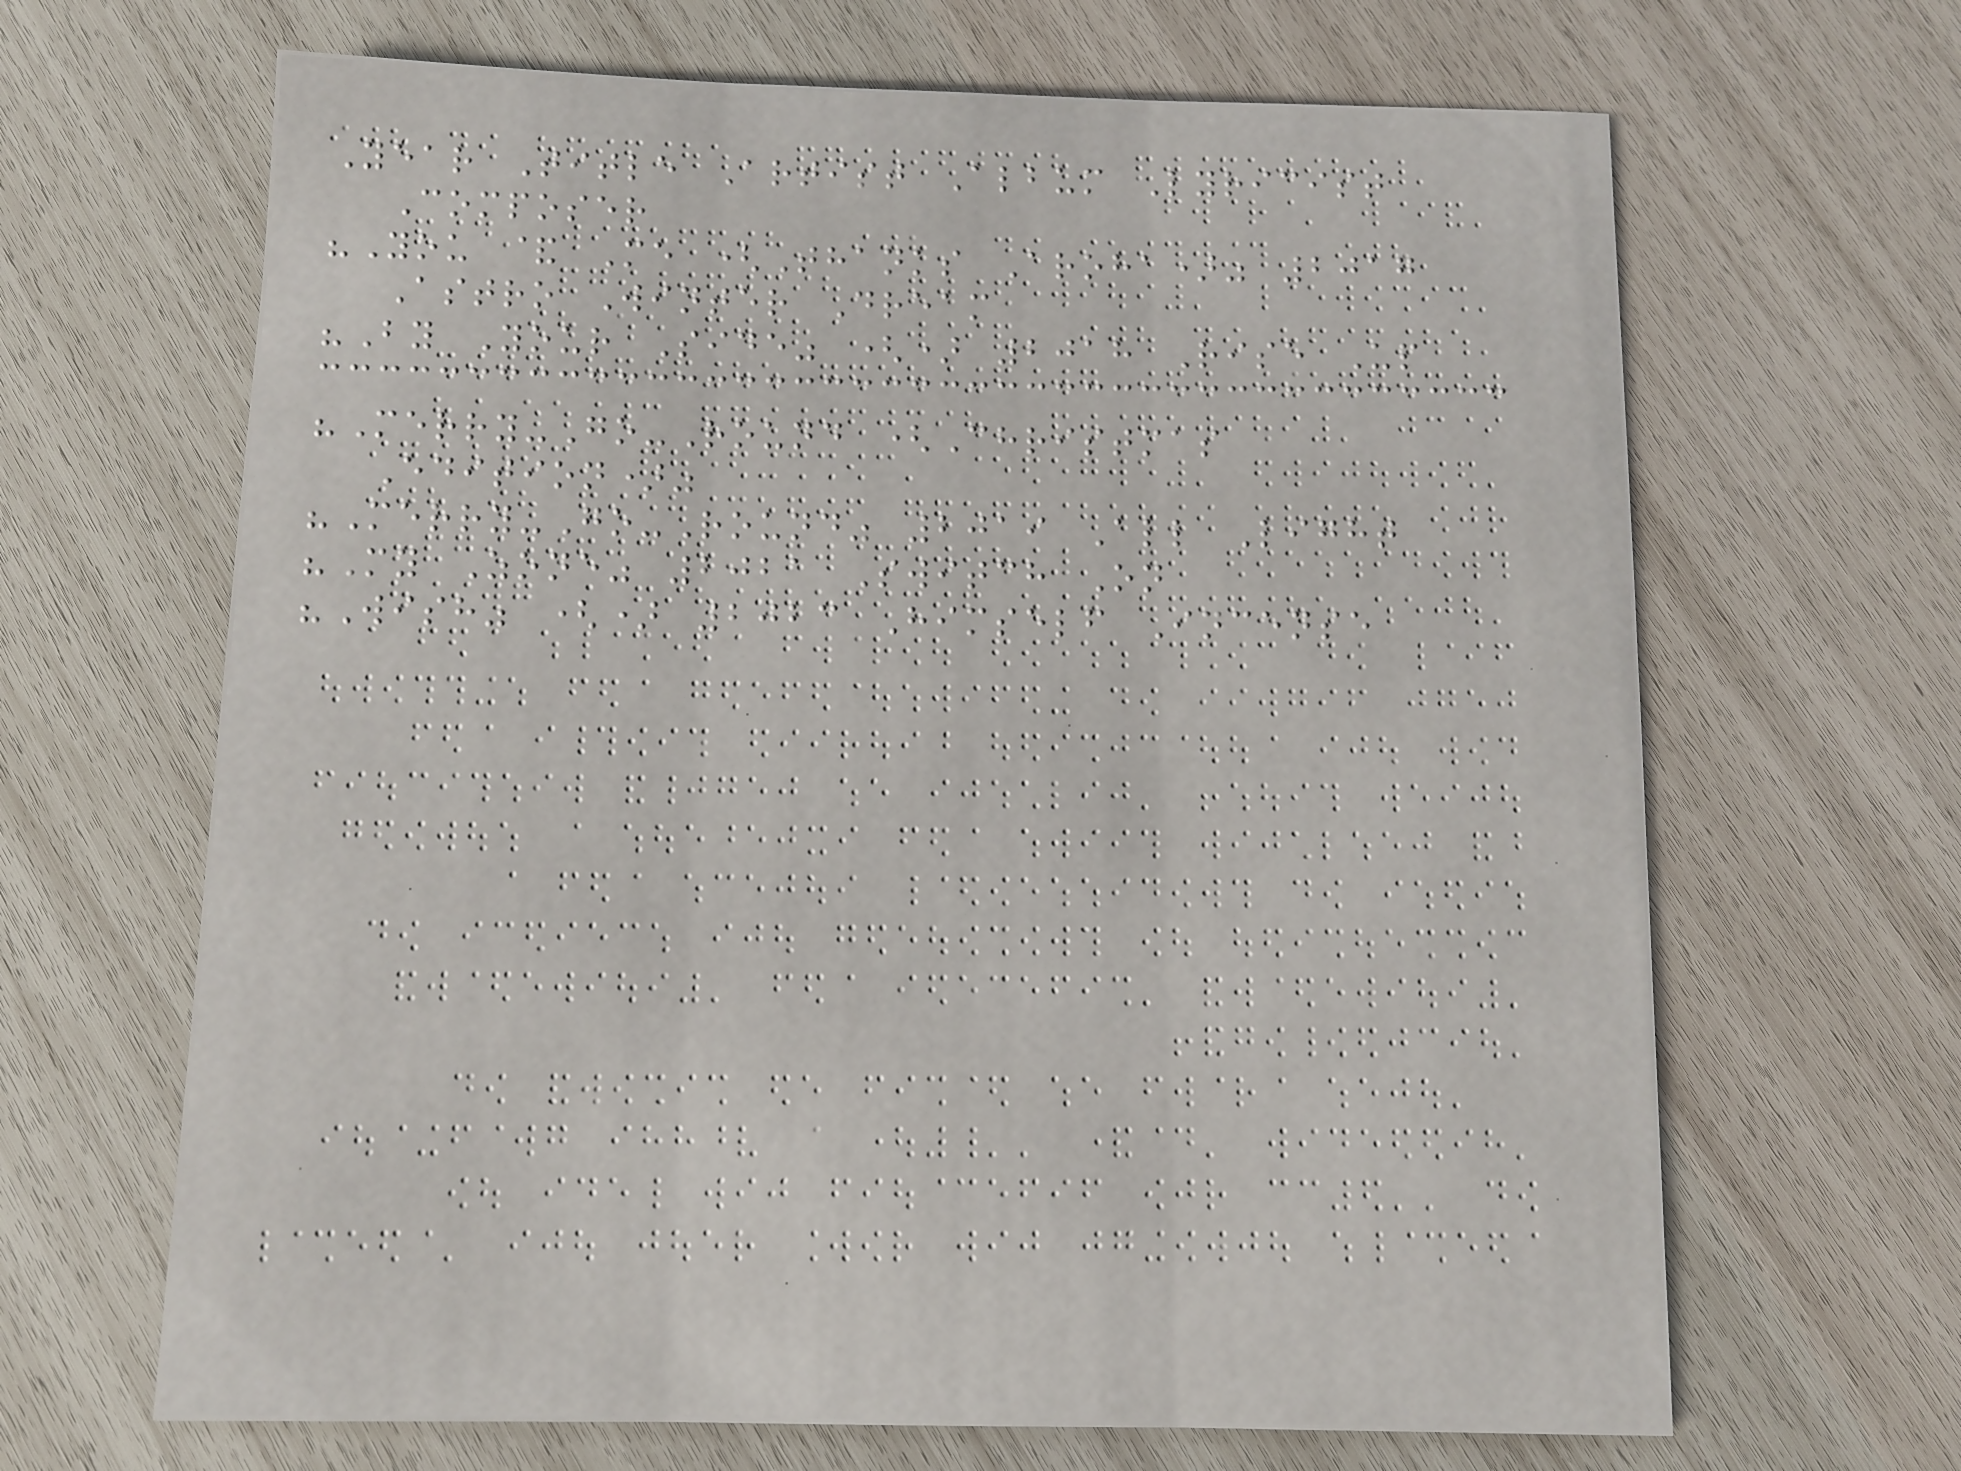Year Title Artist Album Lyricist
Composer
"You & Me (Thanks Aroha)" 2017
Astro Winter Dream
"By Your Side" () 2018 Rise Up
"Merry-Go-Round (Christmas
Edition)"
"Merry-Go-Round" 2019 All Light
"My Zone" 2021 Switch On
"Wish" () 2023 Himself Incense
